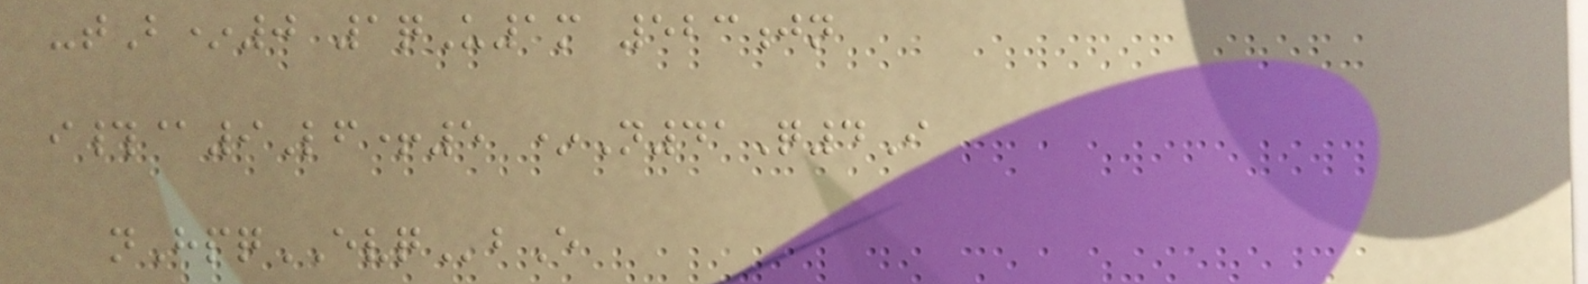-tB*0 1qU1m 523jn
i#@9Lf+5 *N41Q4I
nHpqEVQbE
